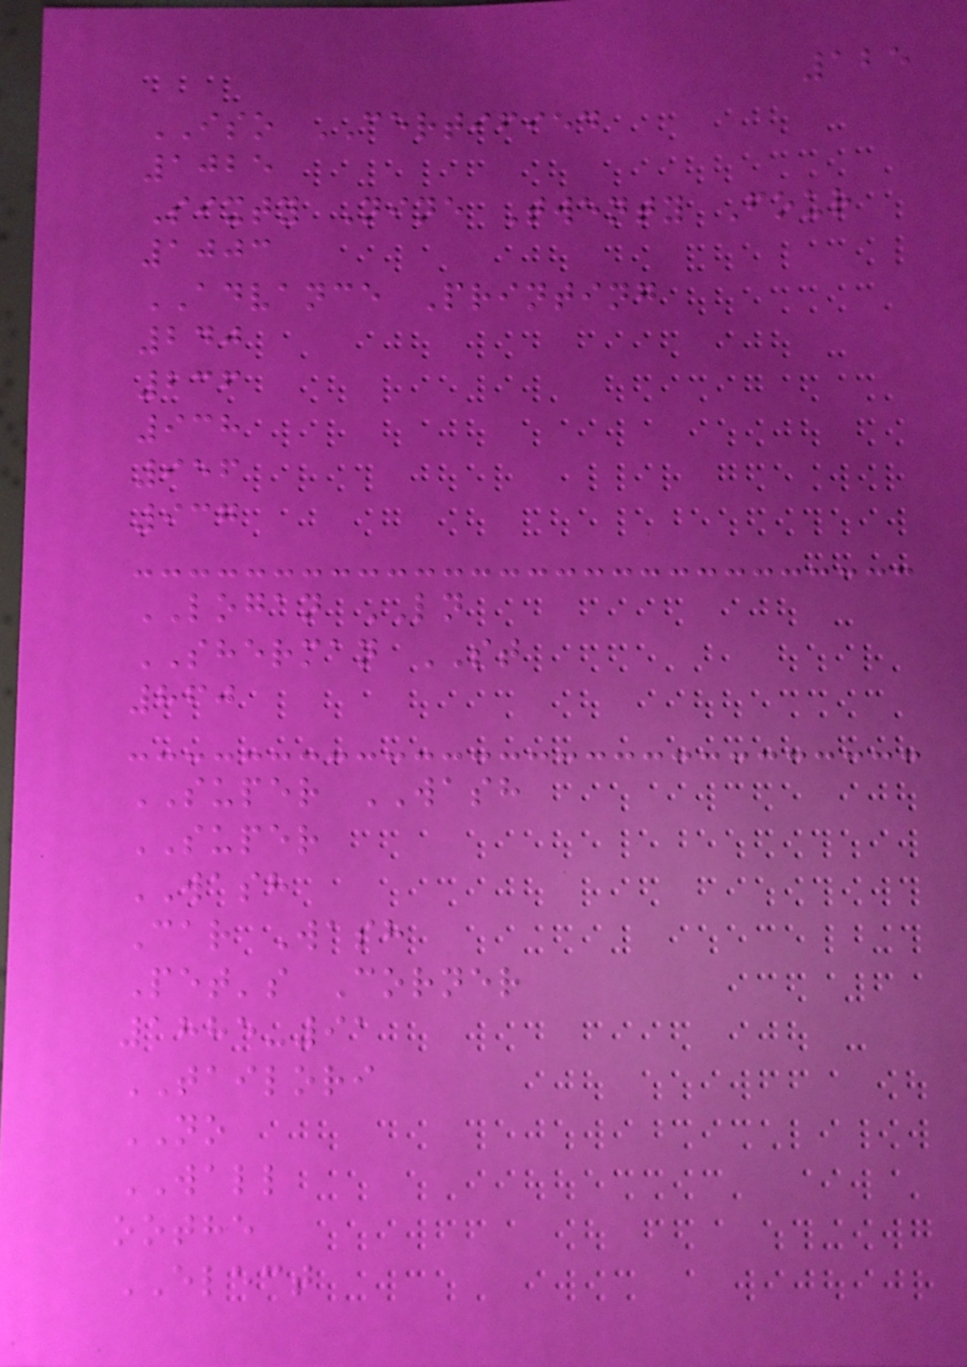125
ISO CERTIFIED
1025
Sixty Nine Twenty Four
1003
ADVANCE Printing
240
236
938
956
937
LOGAN LN
SHERMAN ST
860
SUPER WASH
SUPER
WASH
Car Wash
Pet's Corner
1885-91
TAILORI
NO
WALL
oothe
ELECT
